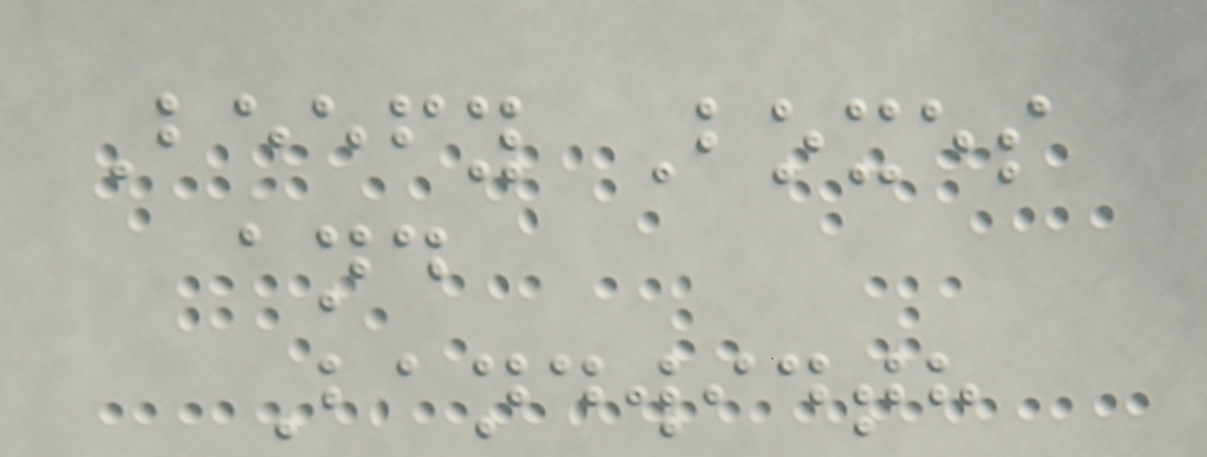Beefy Boxes
and
Bandwidth
